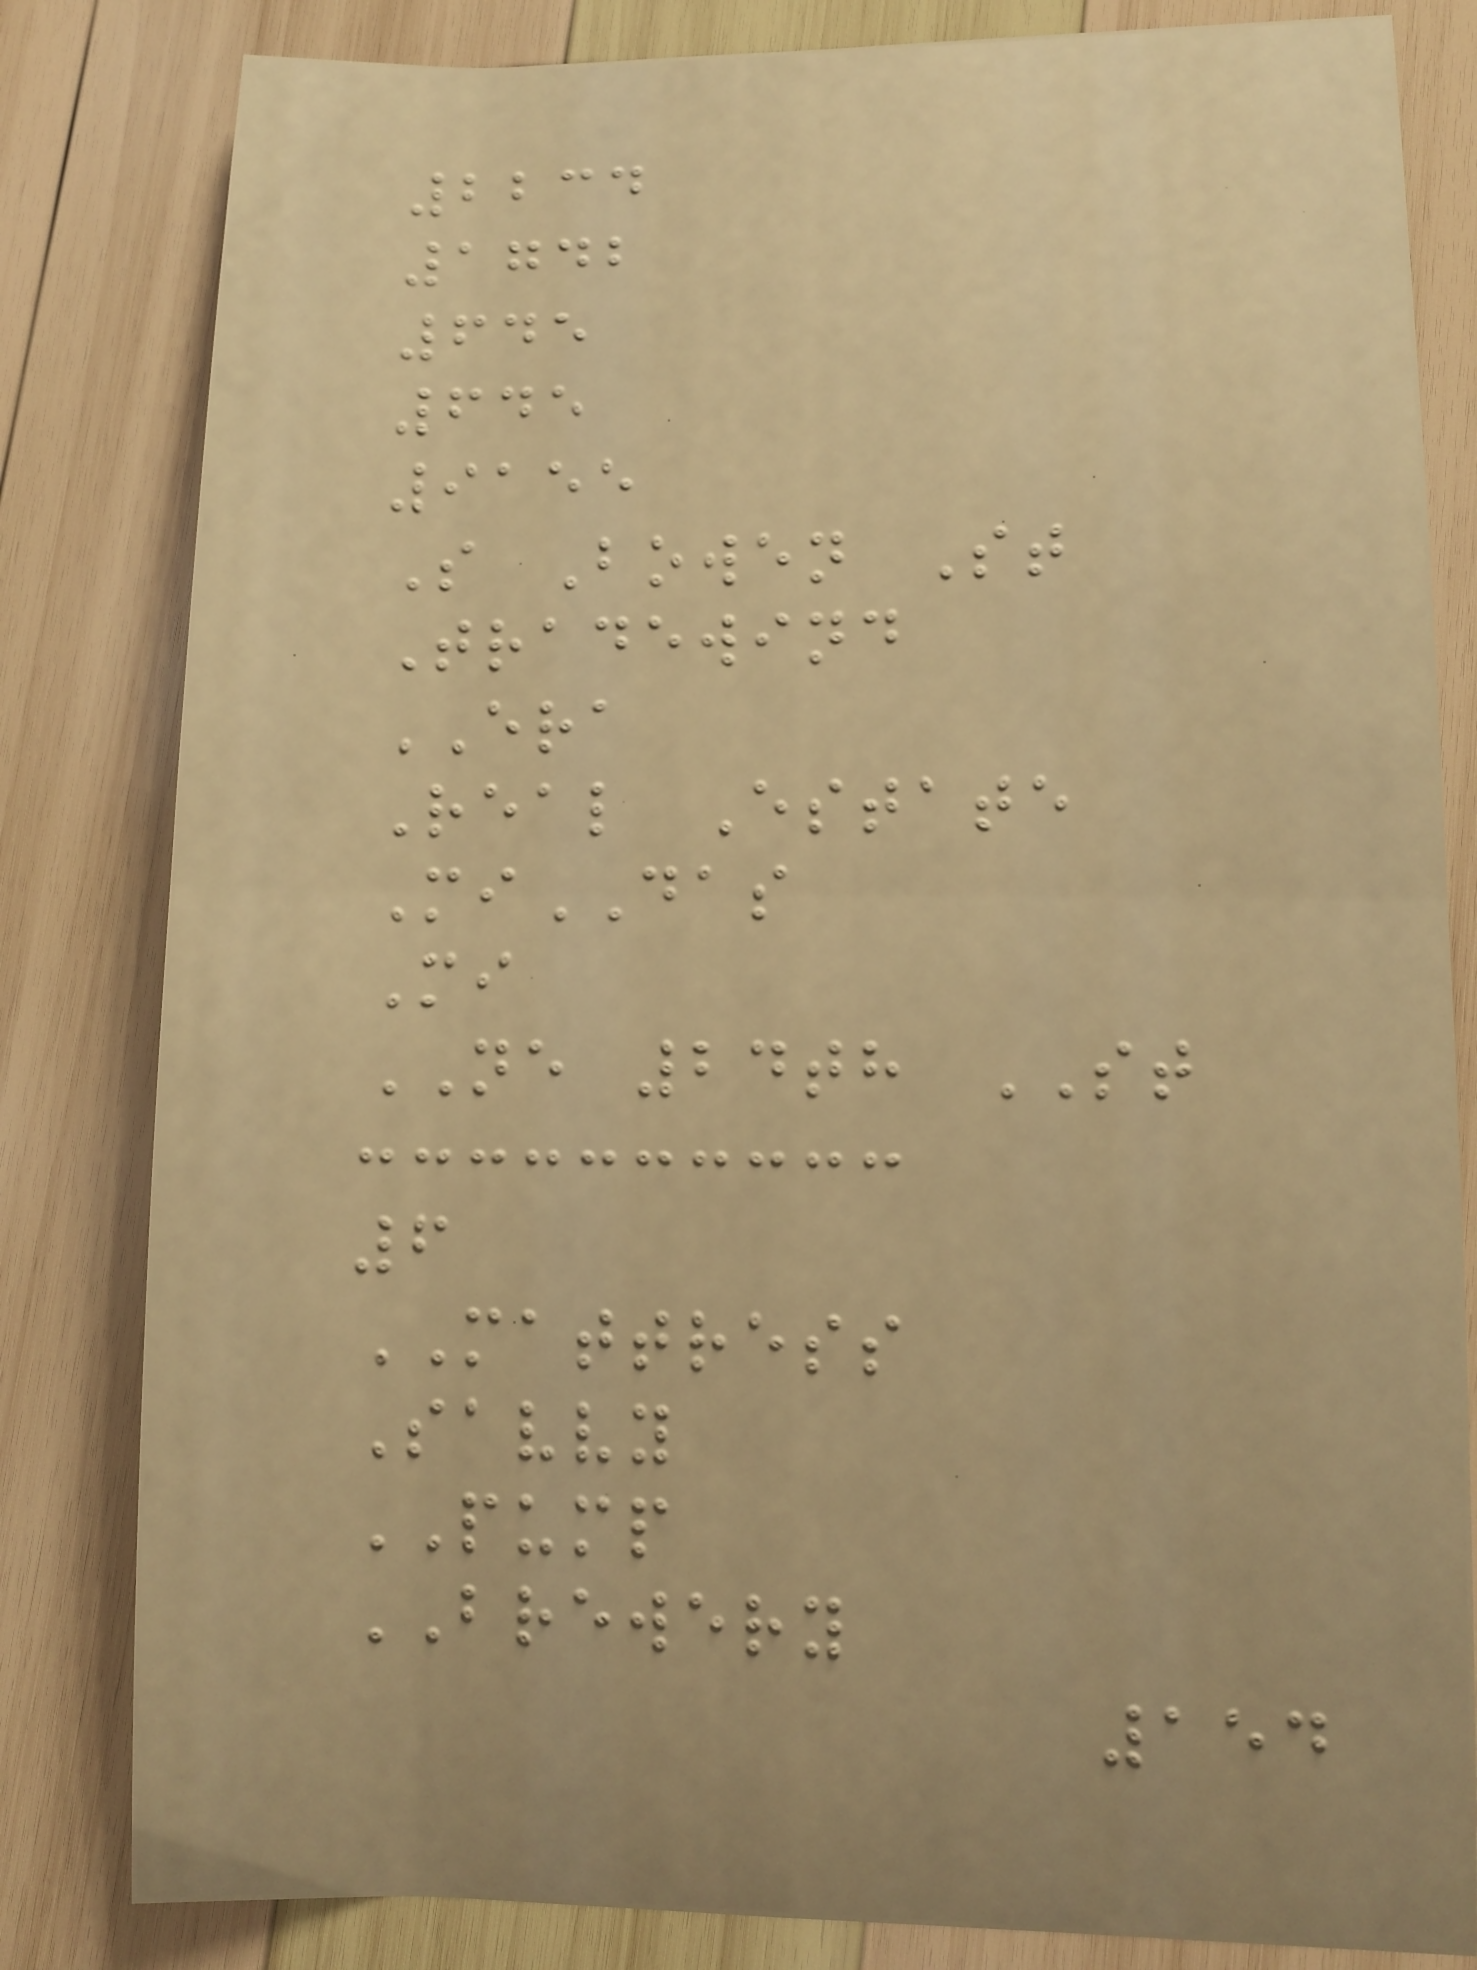2234
1742
645
645
9155
S Bowen St
Tradewind
ERA
Real Estate
MiDAS
Mi
NE 24th ST
6
MATTRESS
Savvy
PUMP
BREWERY
154
